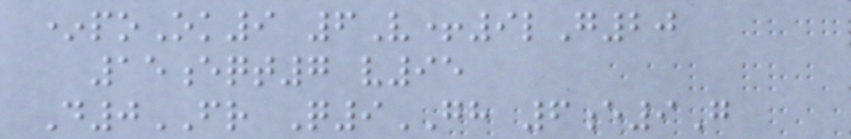*poOk9 6V+9lG20
15eqt7 v95
D0FR Q9GH 6e9G
